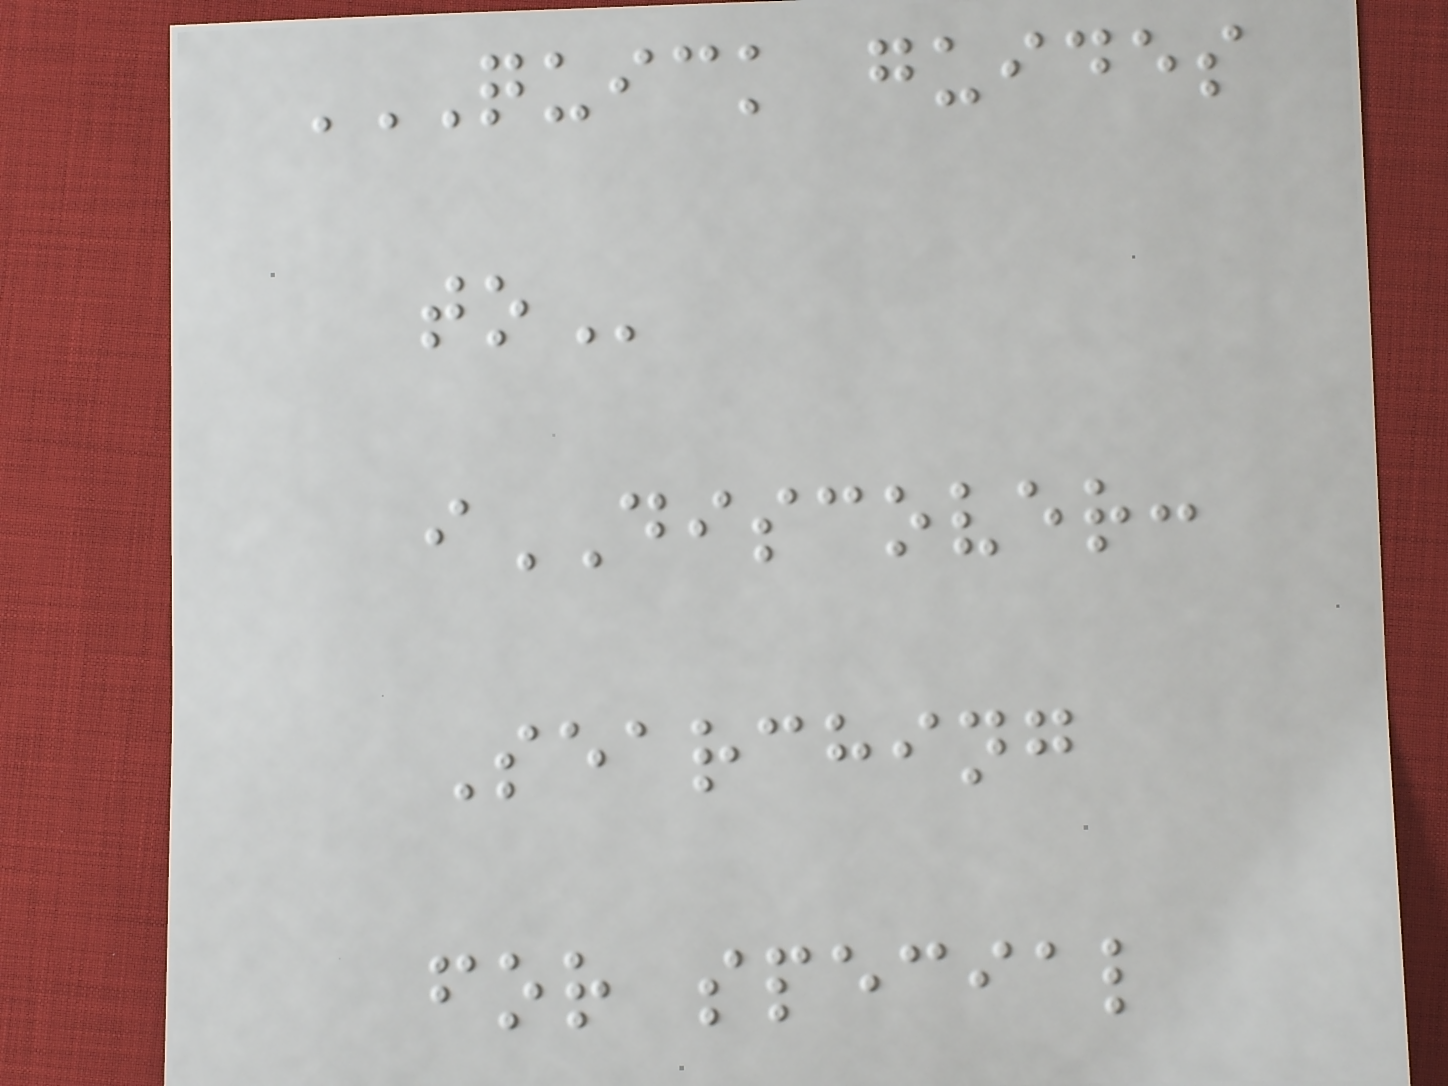QUICK GUIDES
TO
iDISCOVER:
Searching
for special
